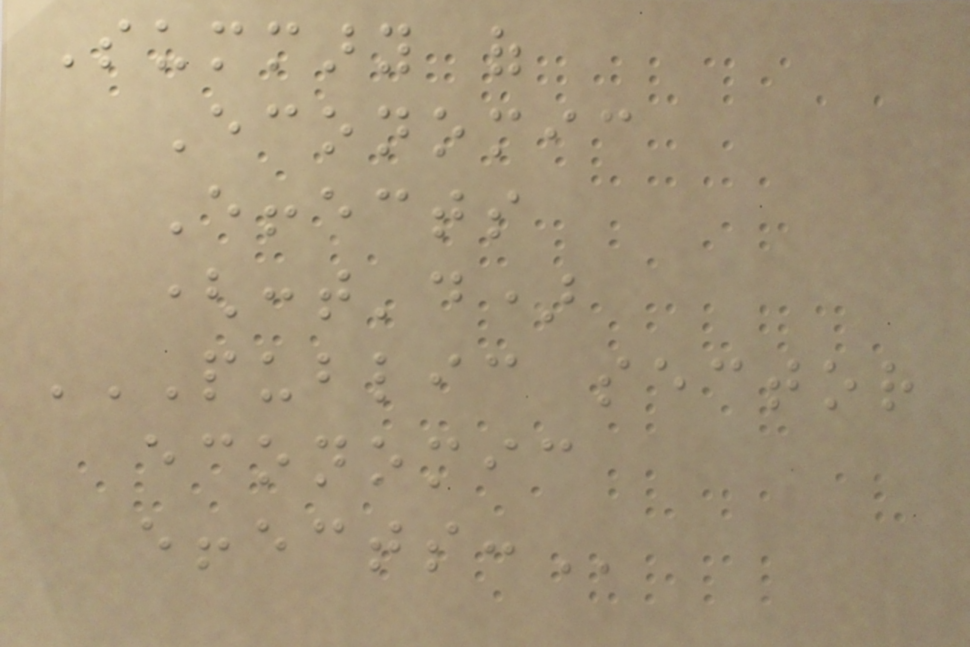Summary of
Economic
Effects
(cont'd)
PUBLIC SECTOR
ECONOMIC
EFFECTS:
